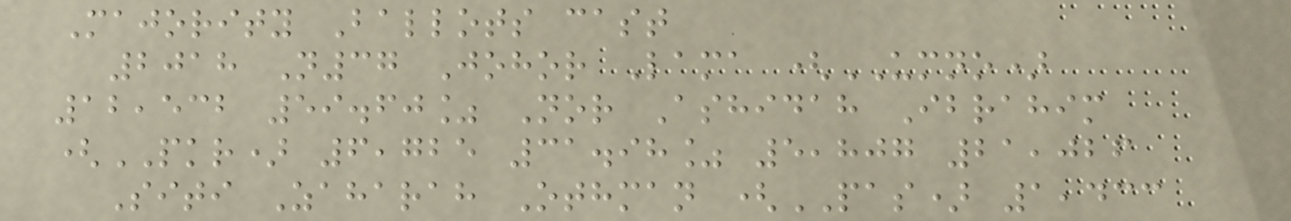Majority Ballots cast
2018 N37 Johor Lama (UMNO)
12,532 59.60% Nor Ashidah Ibrahim
(PKR) 6,725 31.98% 5,807 21,026
Siti Zaharah Othman (PAS) 1,433
